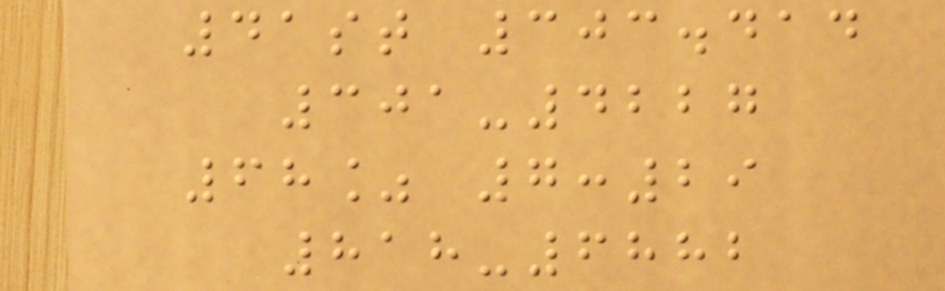41st 303.414
301-4227
68% 7:29
818-6882
